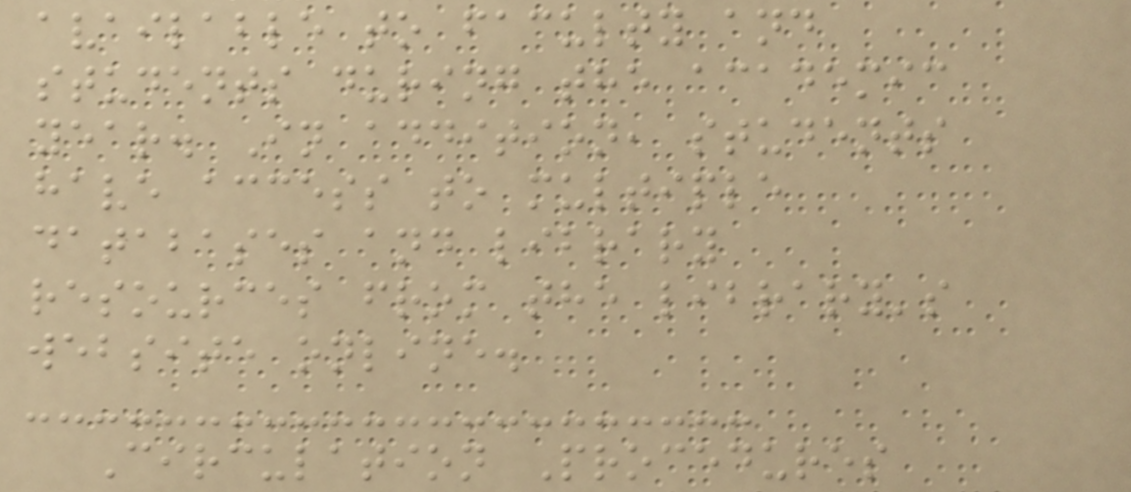available to faculty and
students during the academic
year. In addition, students
have access to multiple
databases and library
resources from the library's
website online.
Circulation Procedures
